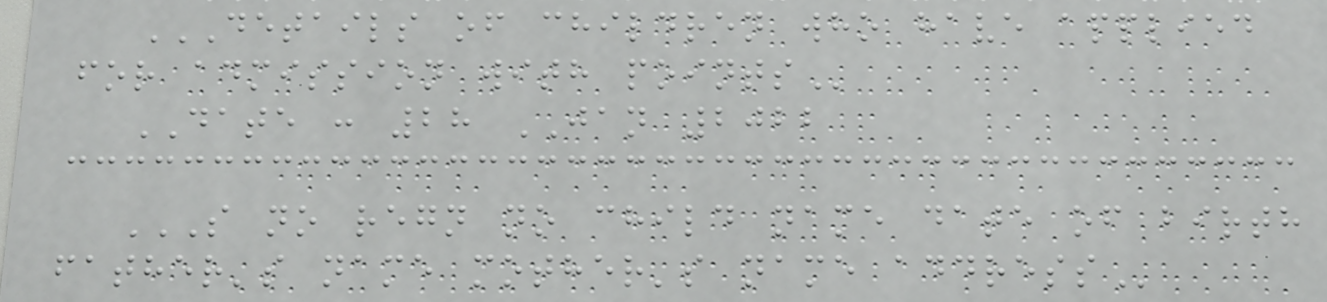DETAILS OF CHILDREN WHO HAVE APPLIED
FOR ADMISSION WITH POINTS
DATE : 28 JAN 2022
S NO REGN NO CHILD NAME DATE OF BIRTH
FATHER'S NAME MOTHER'S NAME ADDRESS
